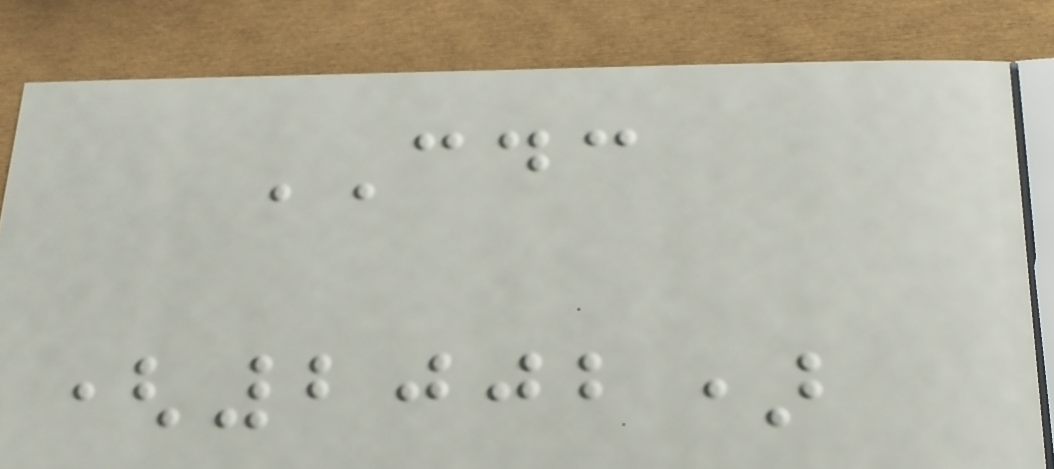CDC
(2002)
